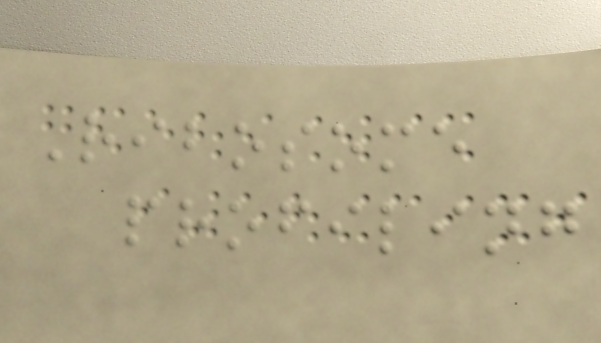Ribosome
profiling
